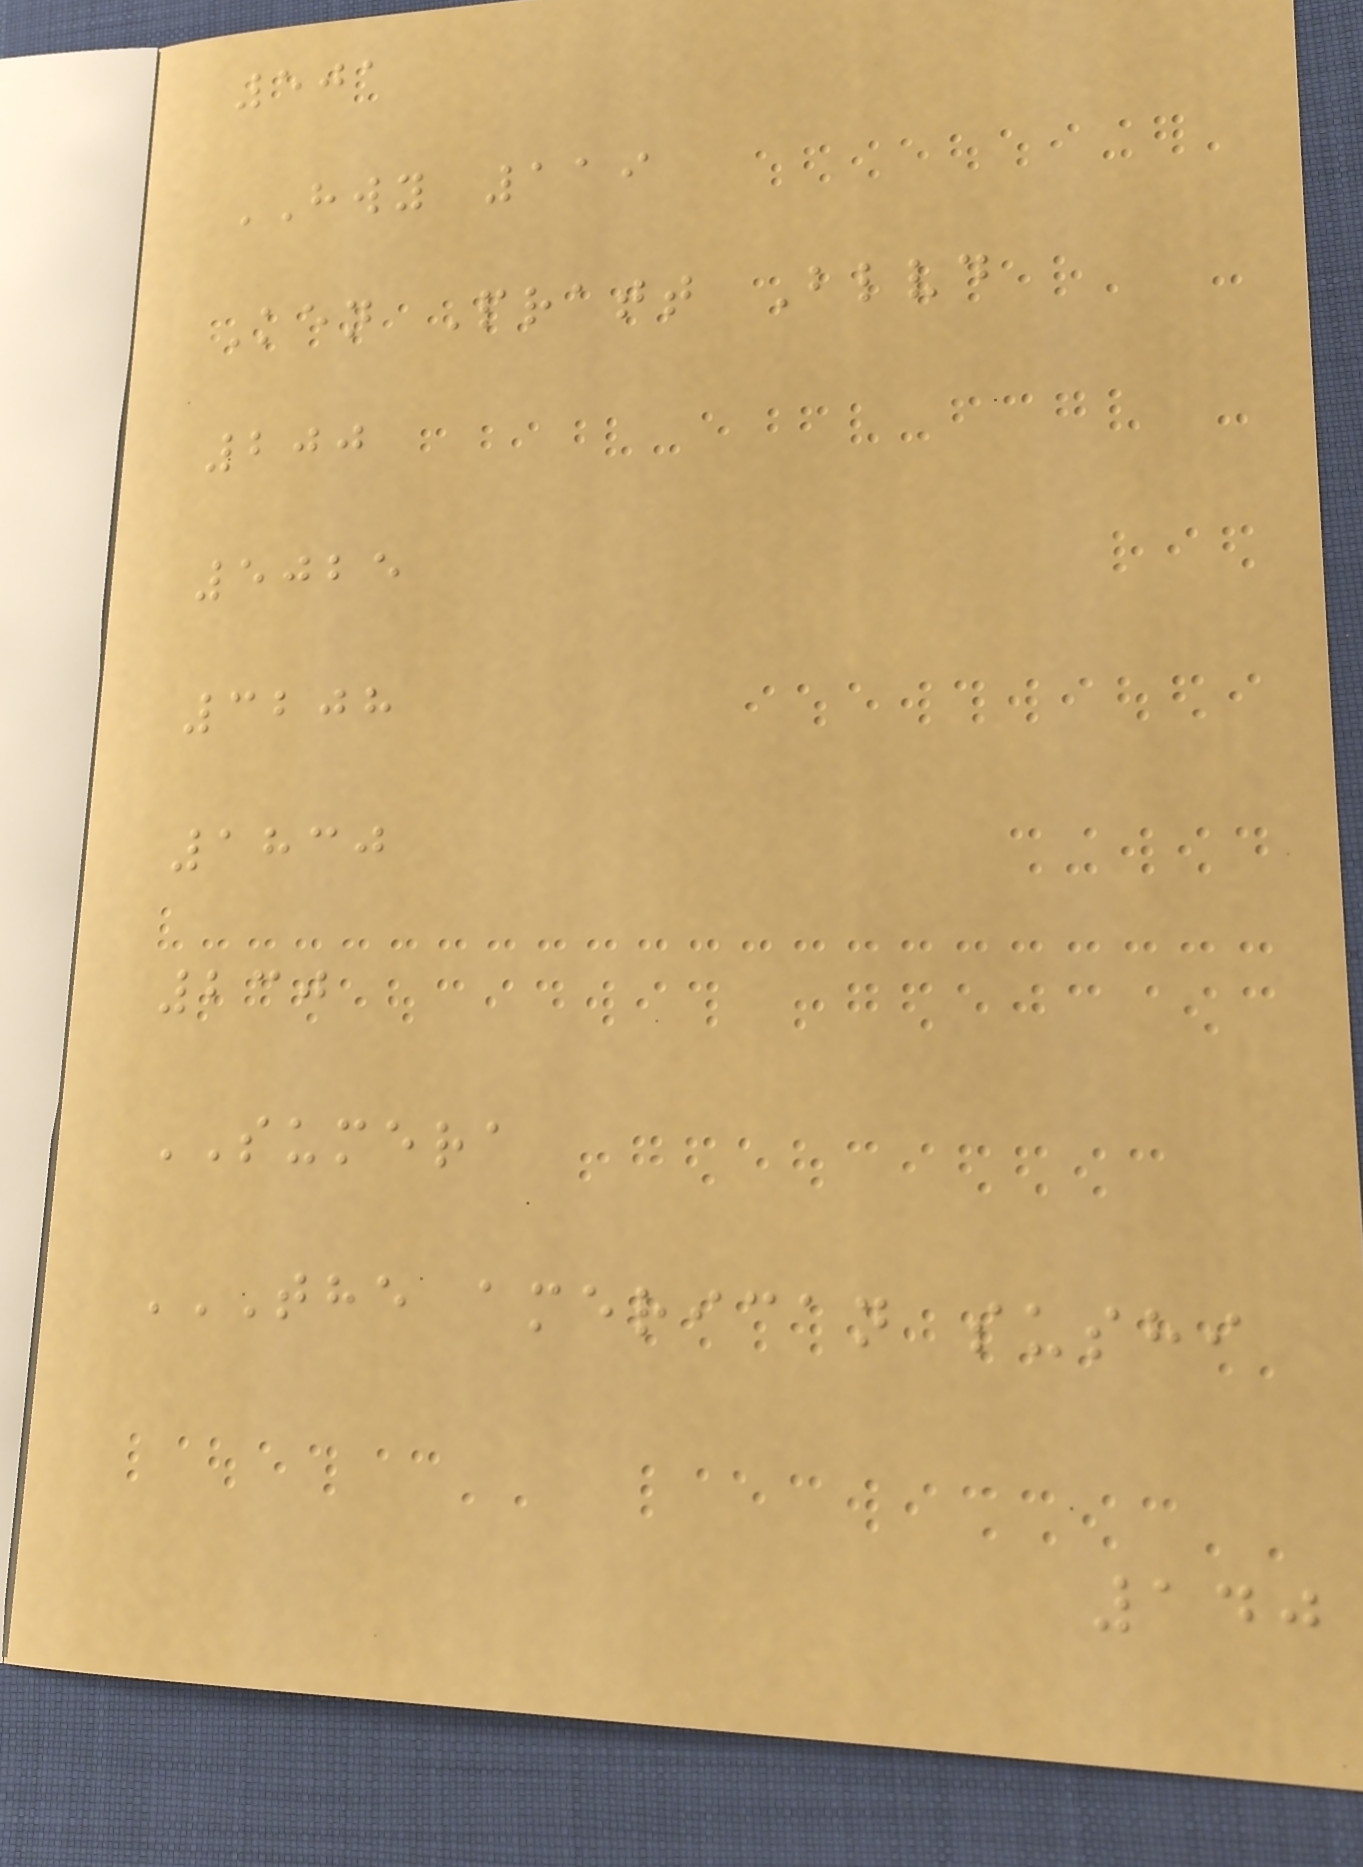501
HWY 119
Ken Pratt Blvd
200
5025
3208
1830
230
SUMERA
THE AMERICAN SUSHI
140
